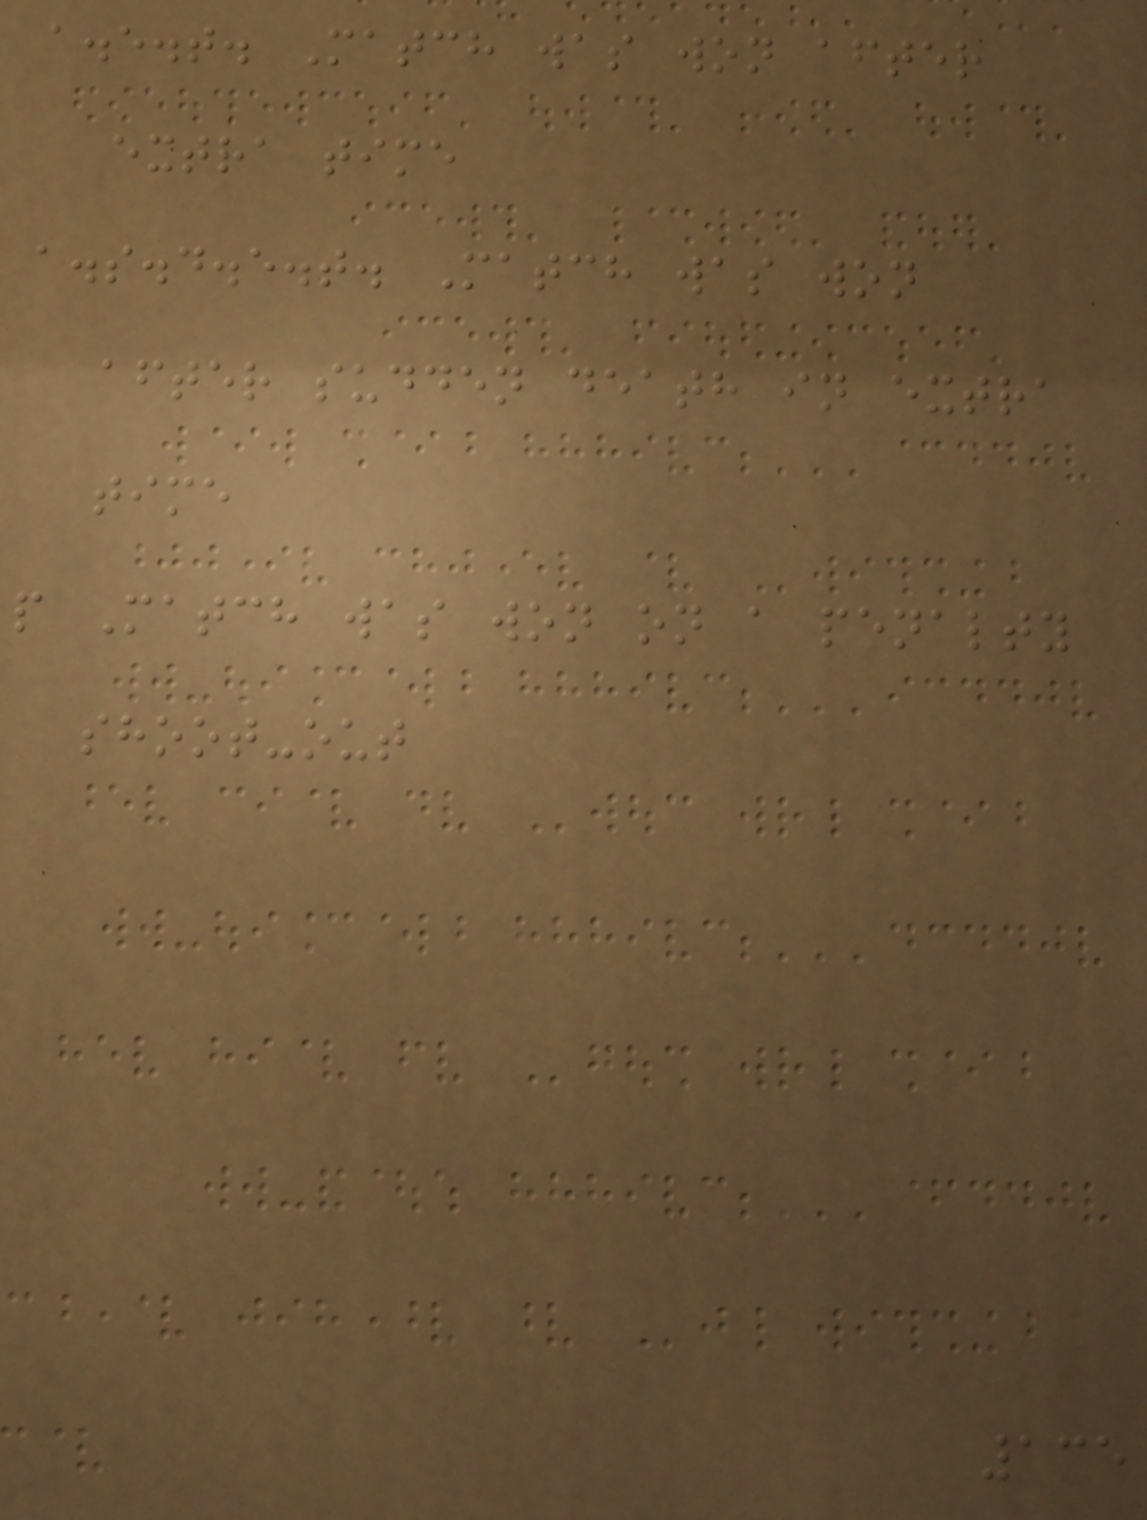a.e.t. Match was won after
extra time
a.s.d.e.t. Match was won
after sudden death in extra
time
p Match was won on a penalty
shoot-out
135
